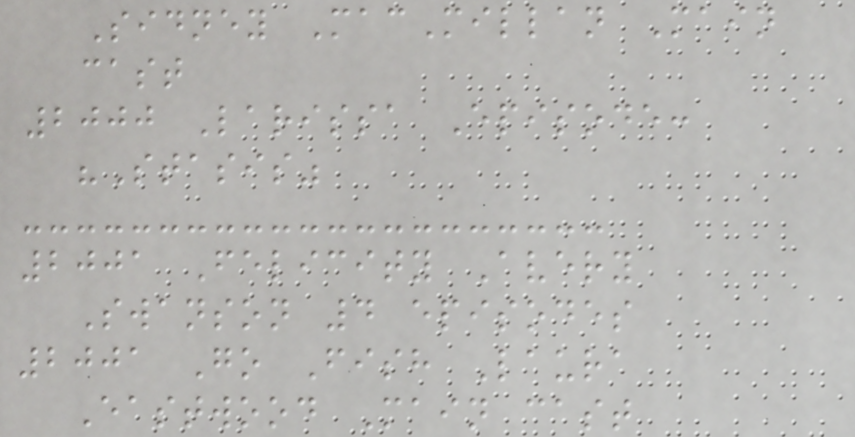Sidney MacMillan Main
cast
2000 Larissa Episode:
"Stasis"
2001 Felicity Avery
Swanson 4 episodes
2001 Go Fish Laura
Eastwood Main cast
